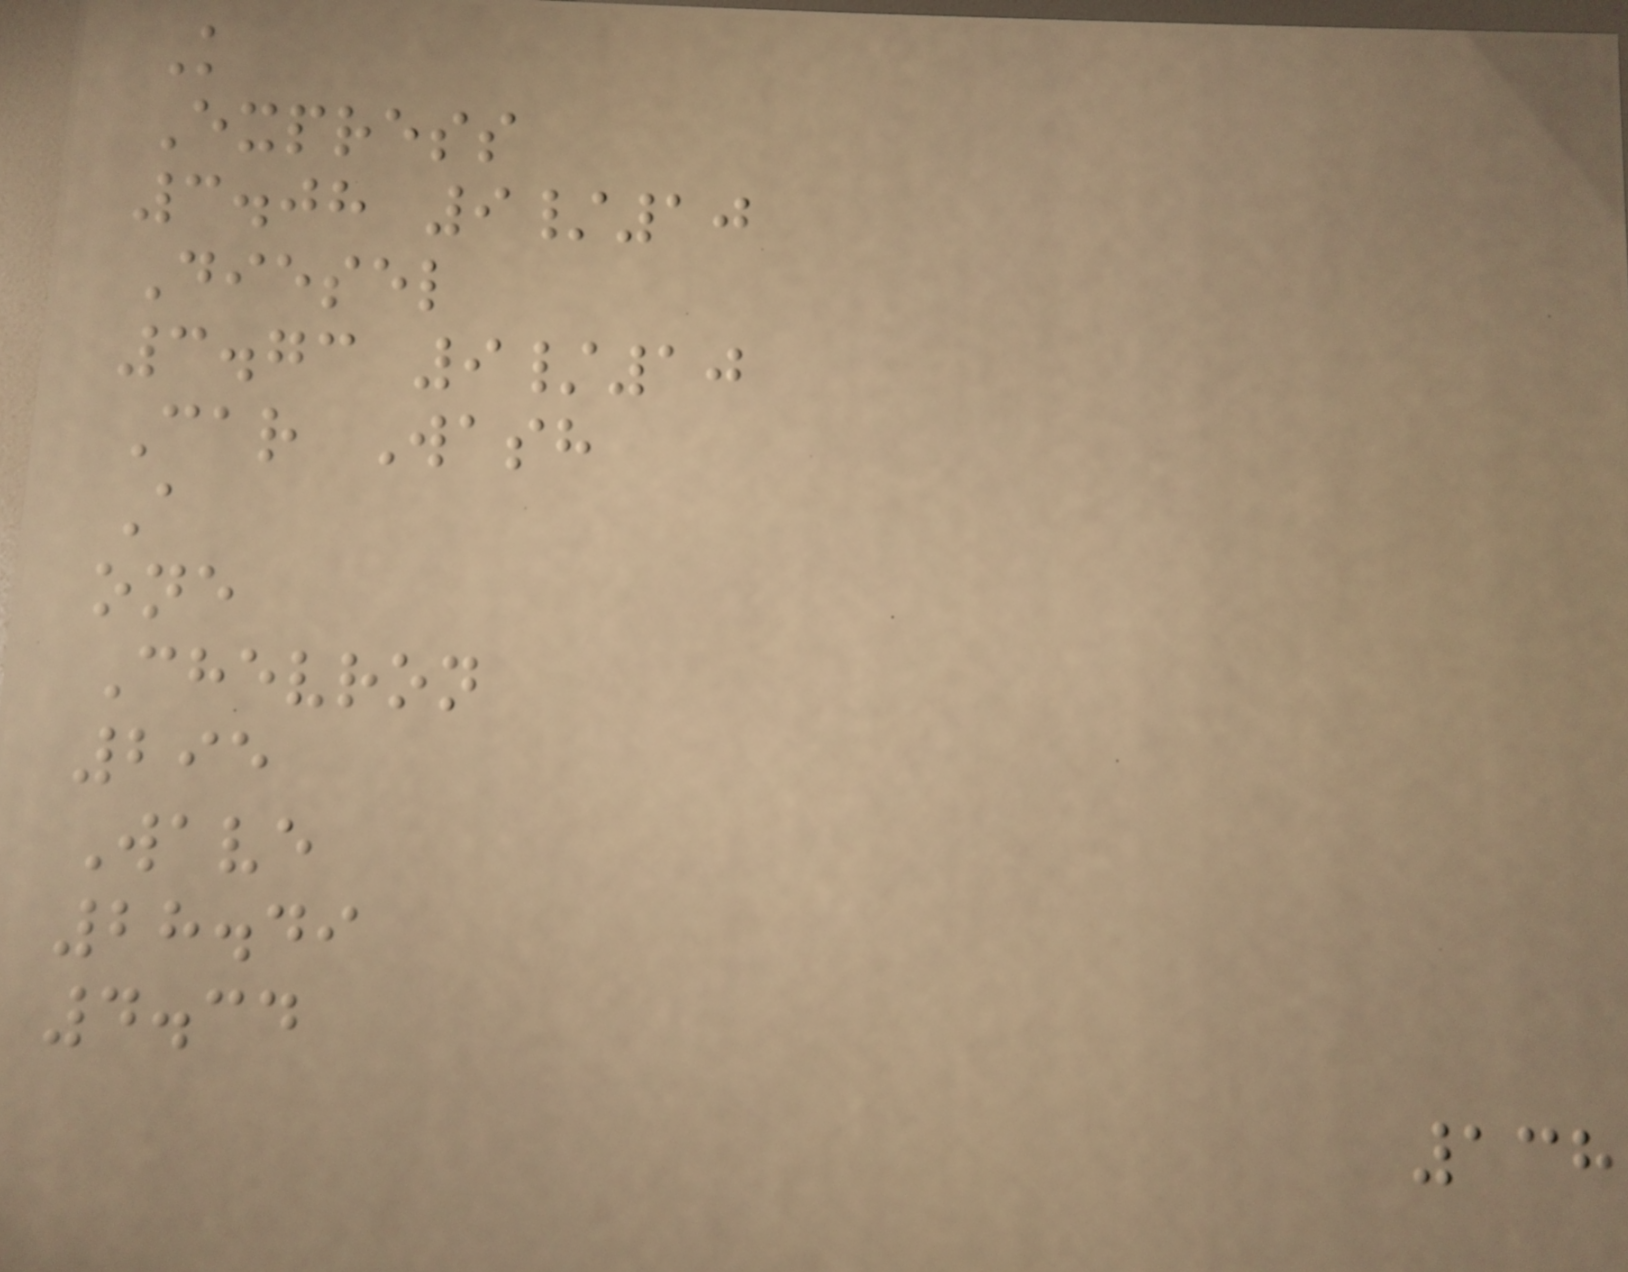K
Express
3.08 9/10
Diesel
3.73 9/10
Car Wash
A
one
Chevron
295
Wave
28.49
4.34
138
